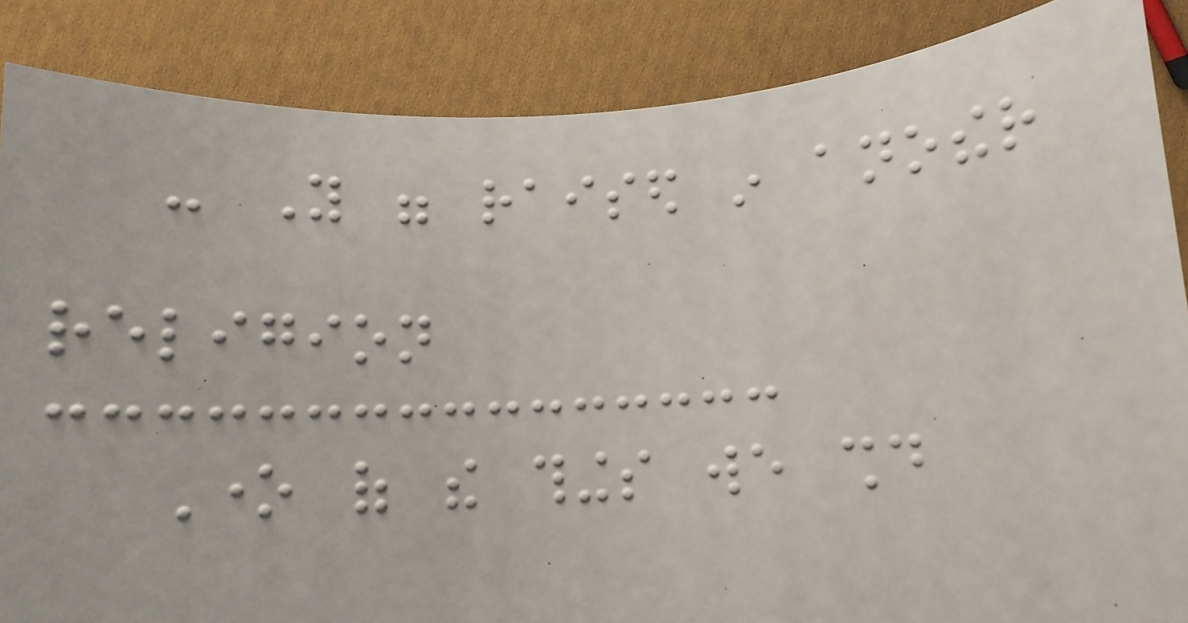- You were raised in another
religion
One of the things we should
